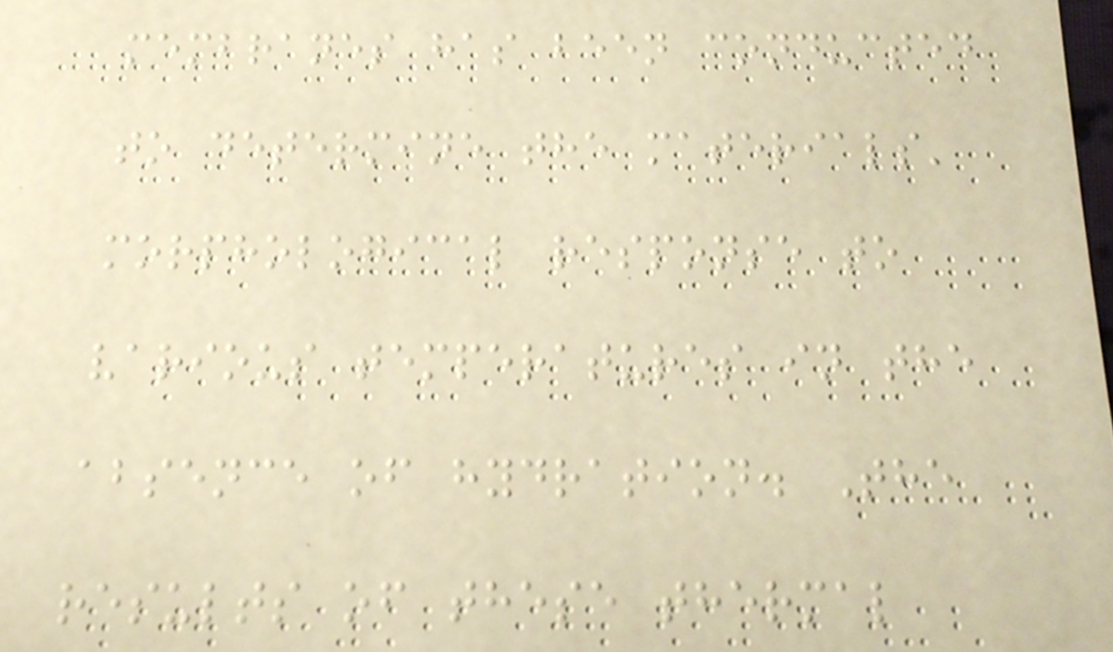membranes has been conducted
to determine the materials'
morphological response to
various temperatures in the
absence of hydration. The
results of these thermal
